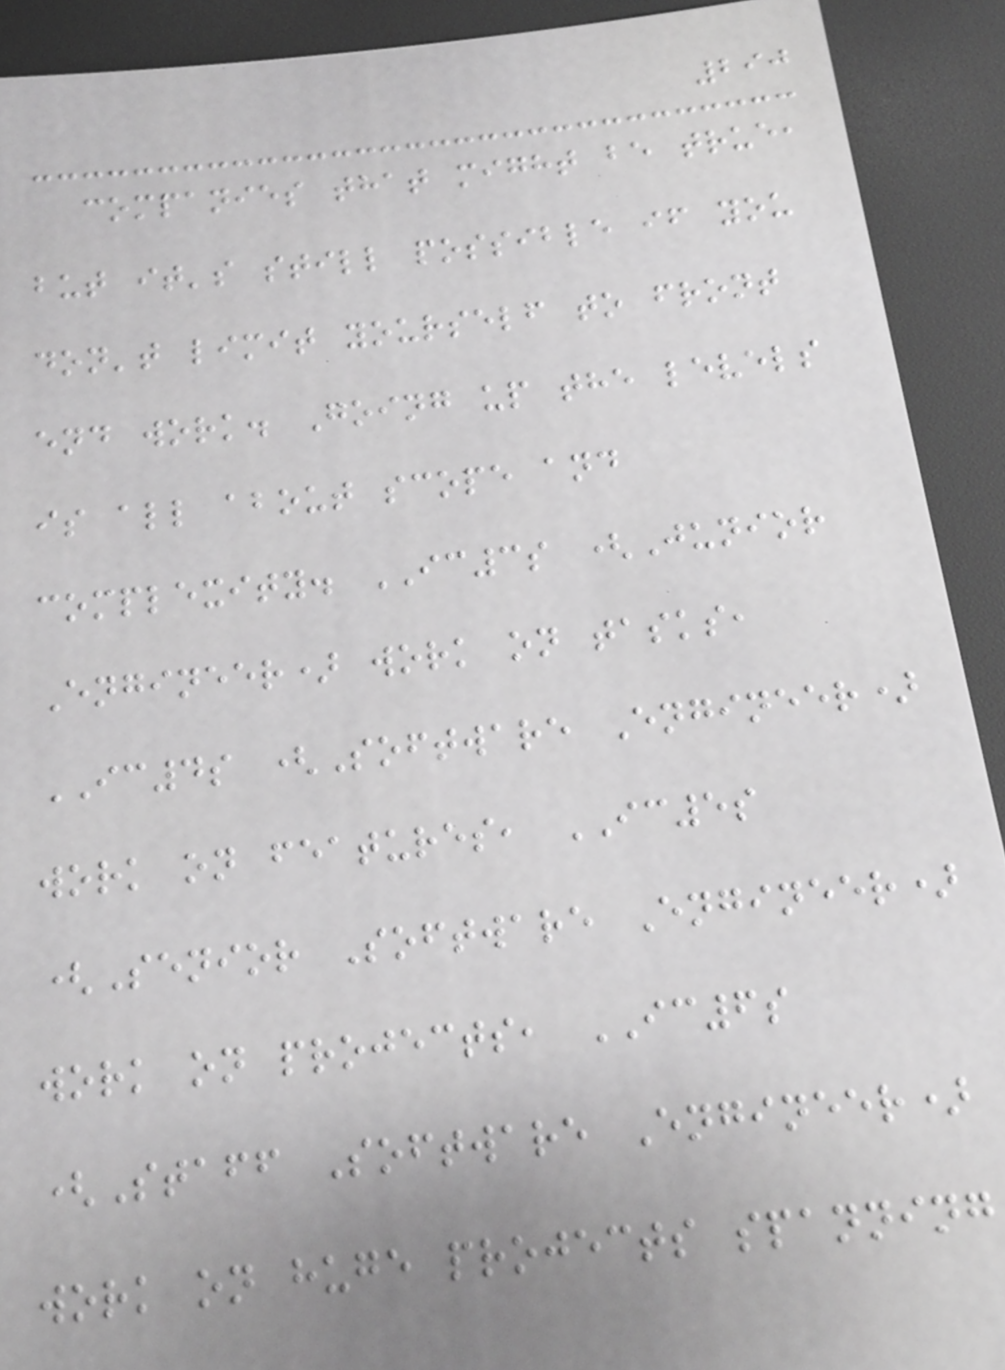290
companies that might be true,
but it's still possible if you
don't limit yourself to front
end work. Going up the levels
is all about scope and
complexity. IC3s (Junior
Engineer) work on tasks,
IC4s (Software Engineer)
work on features, IC5s
(Senior Software Engineer)
work on projects, IC6s
(Staff Software Engineer)
work on huge projects spanning
